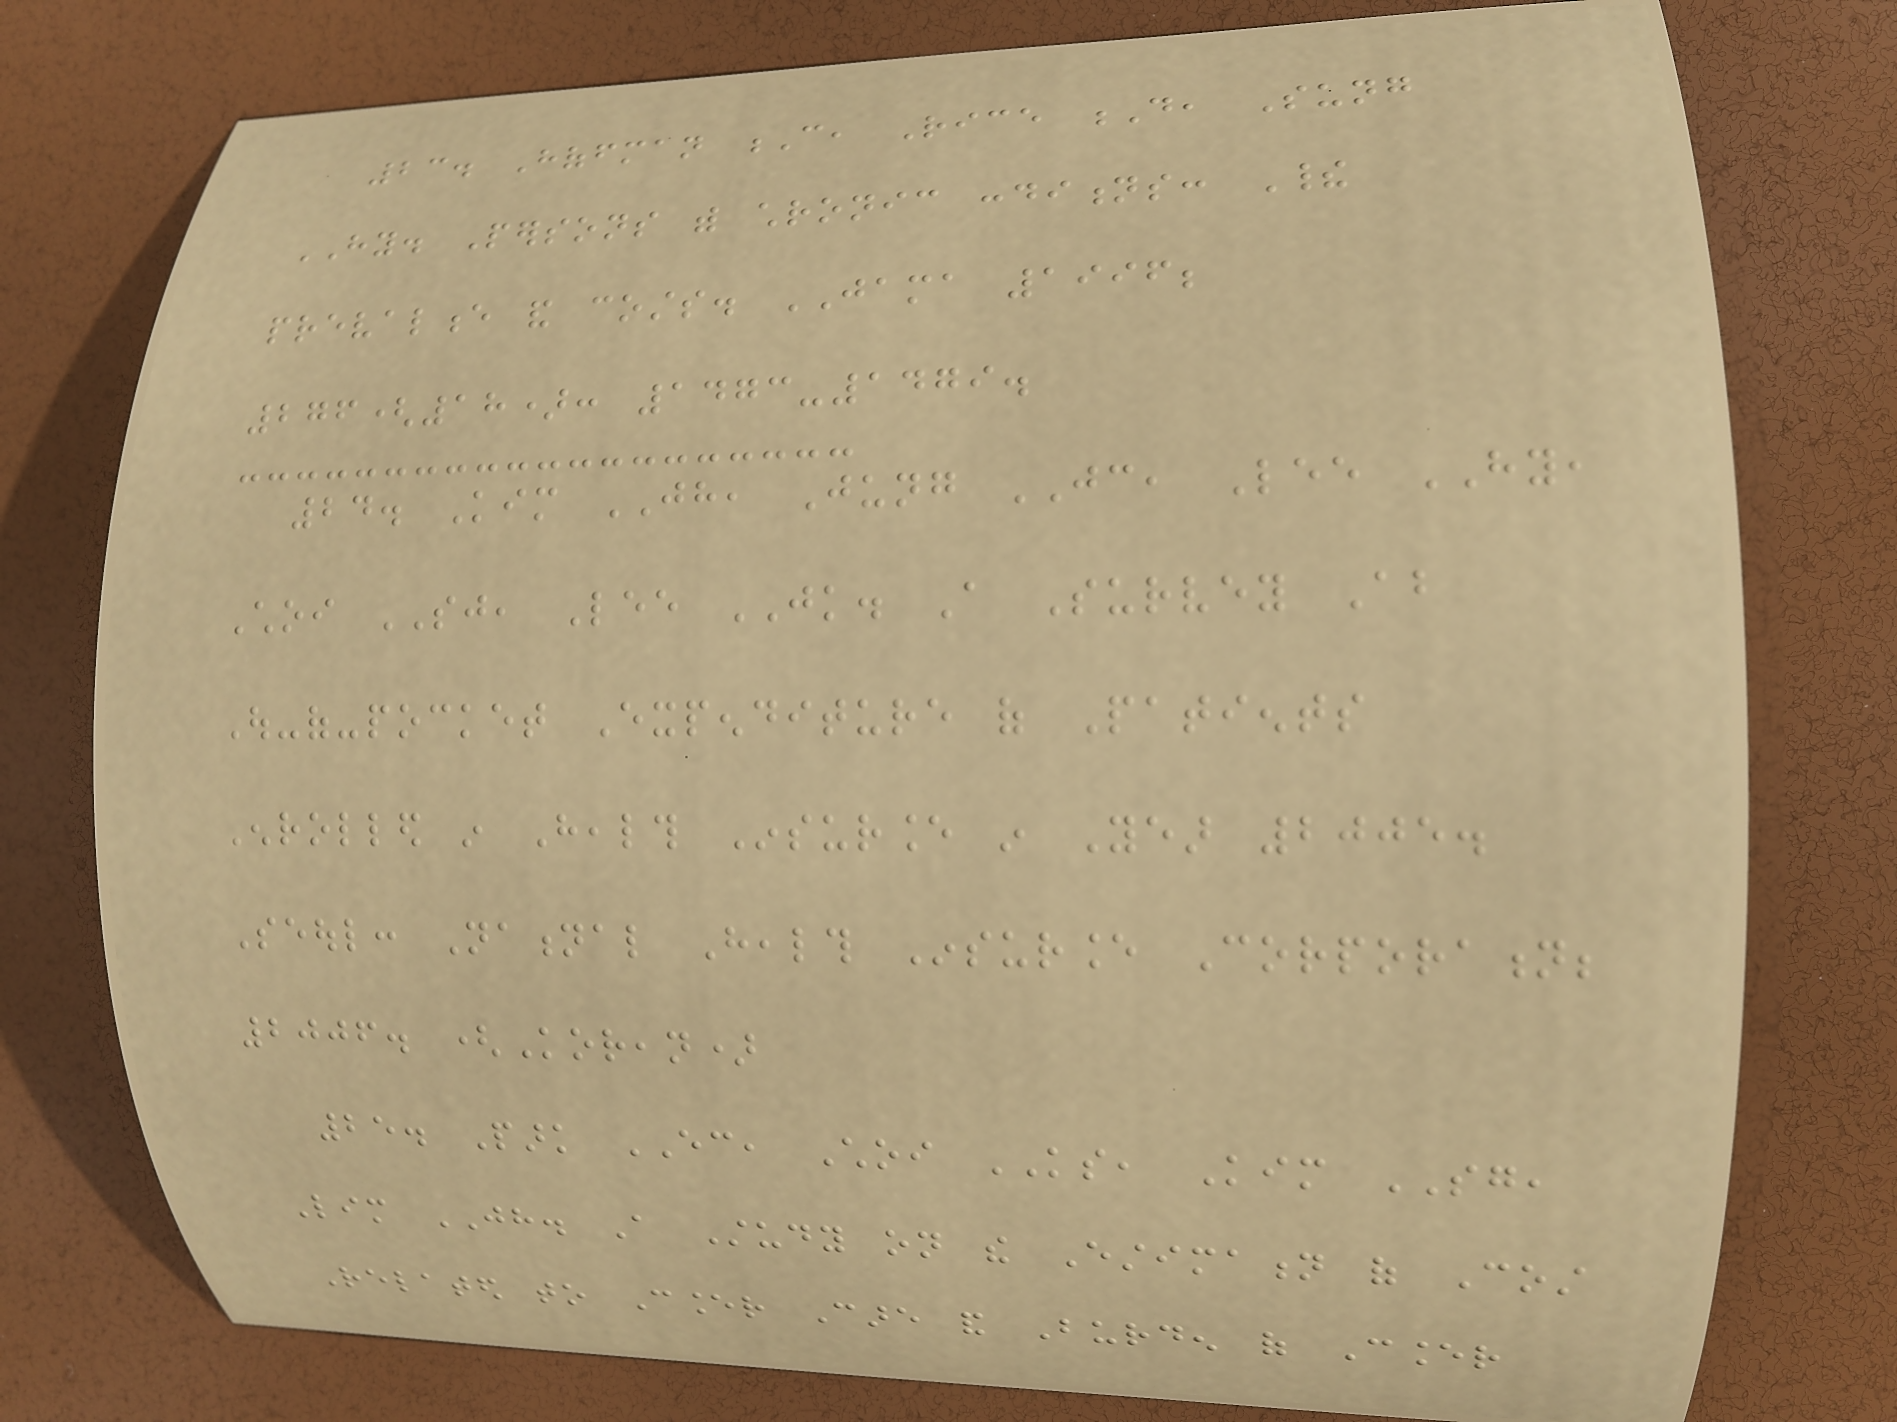23. Hoffman C, Rice D, Sung
HY. Persons with chronic conditions: Their
prevalence and costs. JAMA 1996;
276(18): 1473-1479.
24. Kim JH, Jung JC, Lee HY,
Choi SJ, Lee JK. A Survey About
Out-of-pocket Expenditure of Patients
Enrolled in Health Insurance in Year 2005.
Seoul: National Health Insurance Corporation;
2006. (Korean)
25. Park EC, Choi KS, Kim SG,
Lim JH. A Study on the Estimation of Cost
Related to Cancer Care and Burden of Cancer
